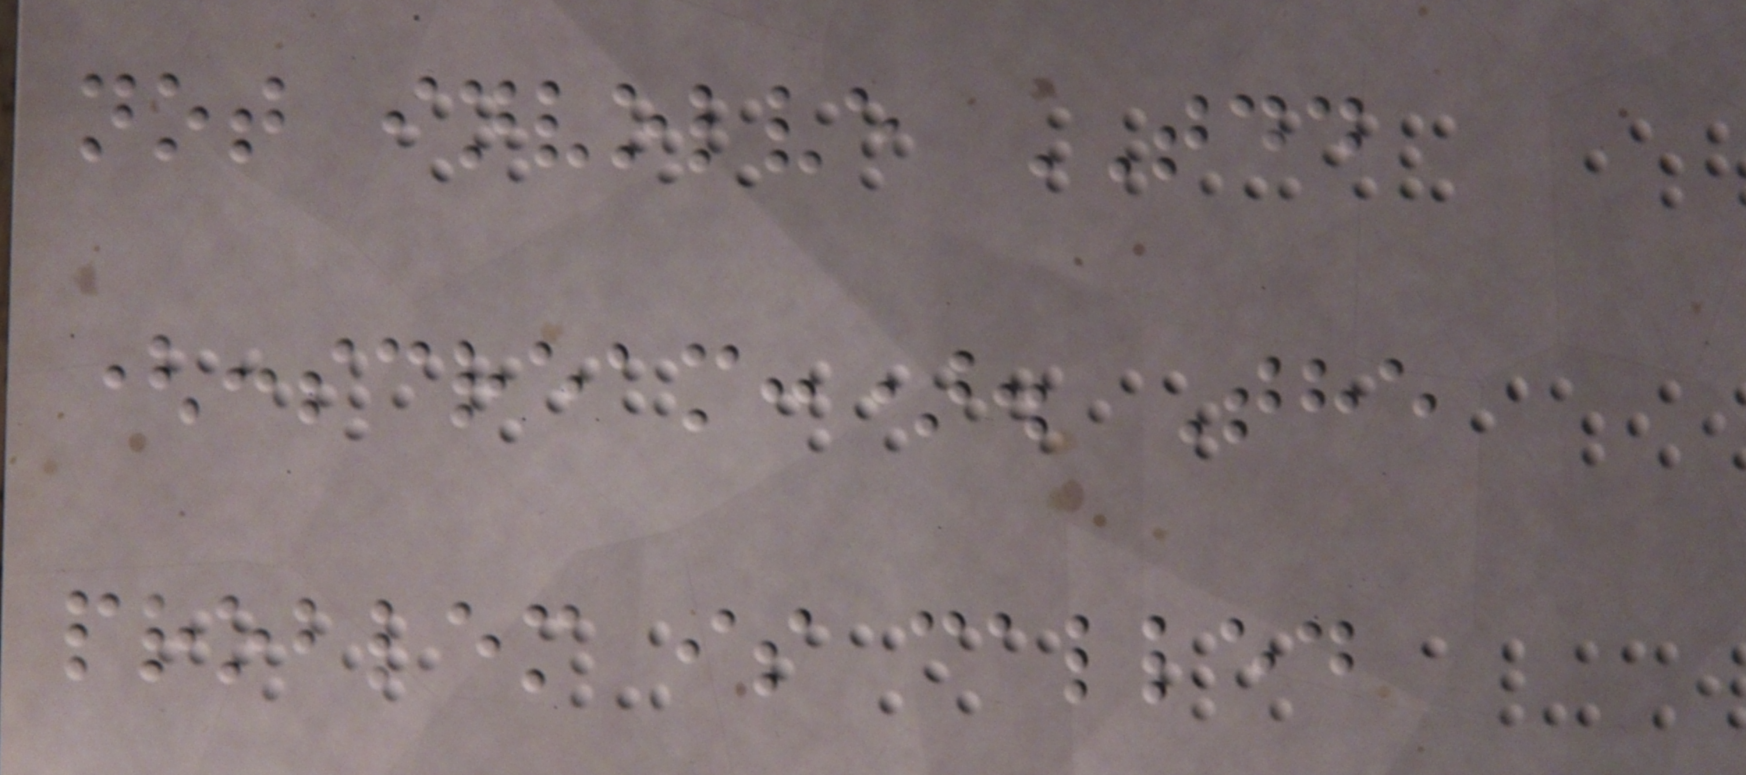not involve TDD
(:scream:). The
problem is called
